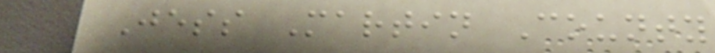Jess Martin County
